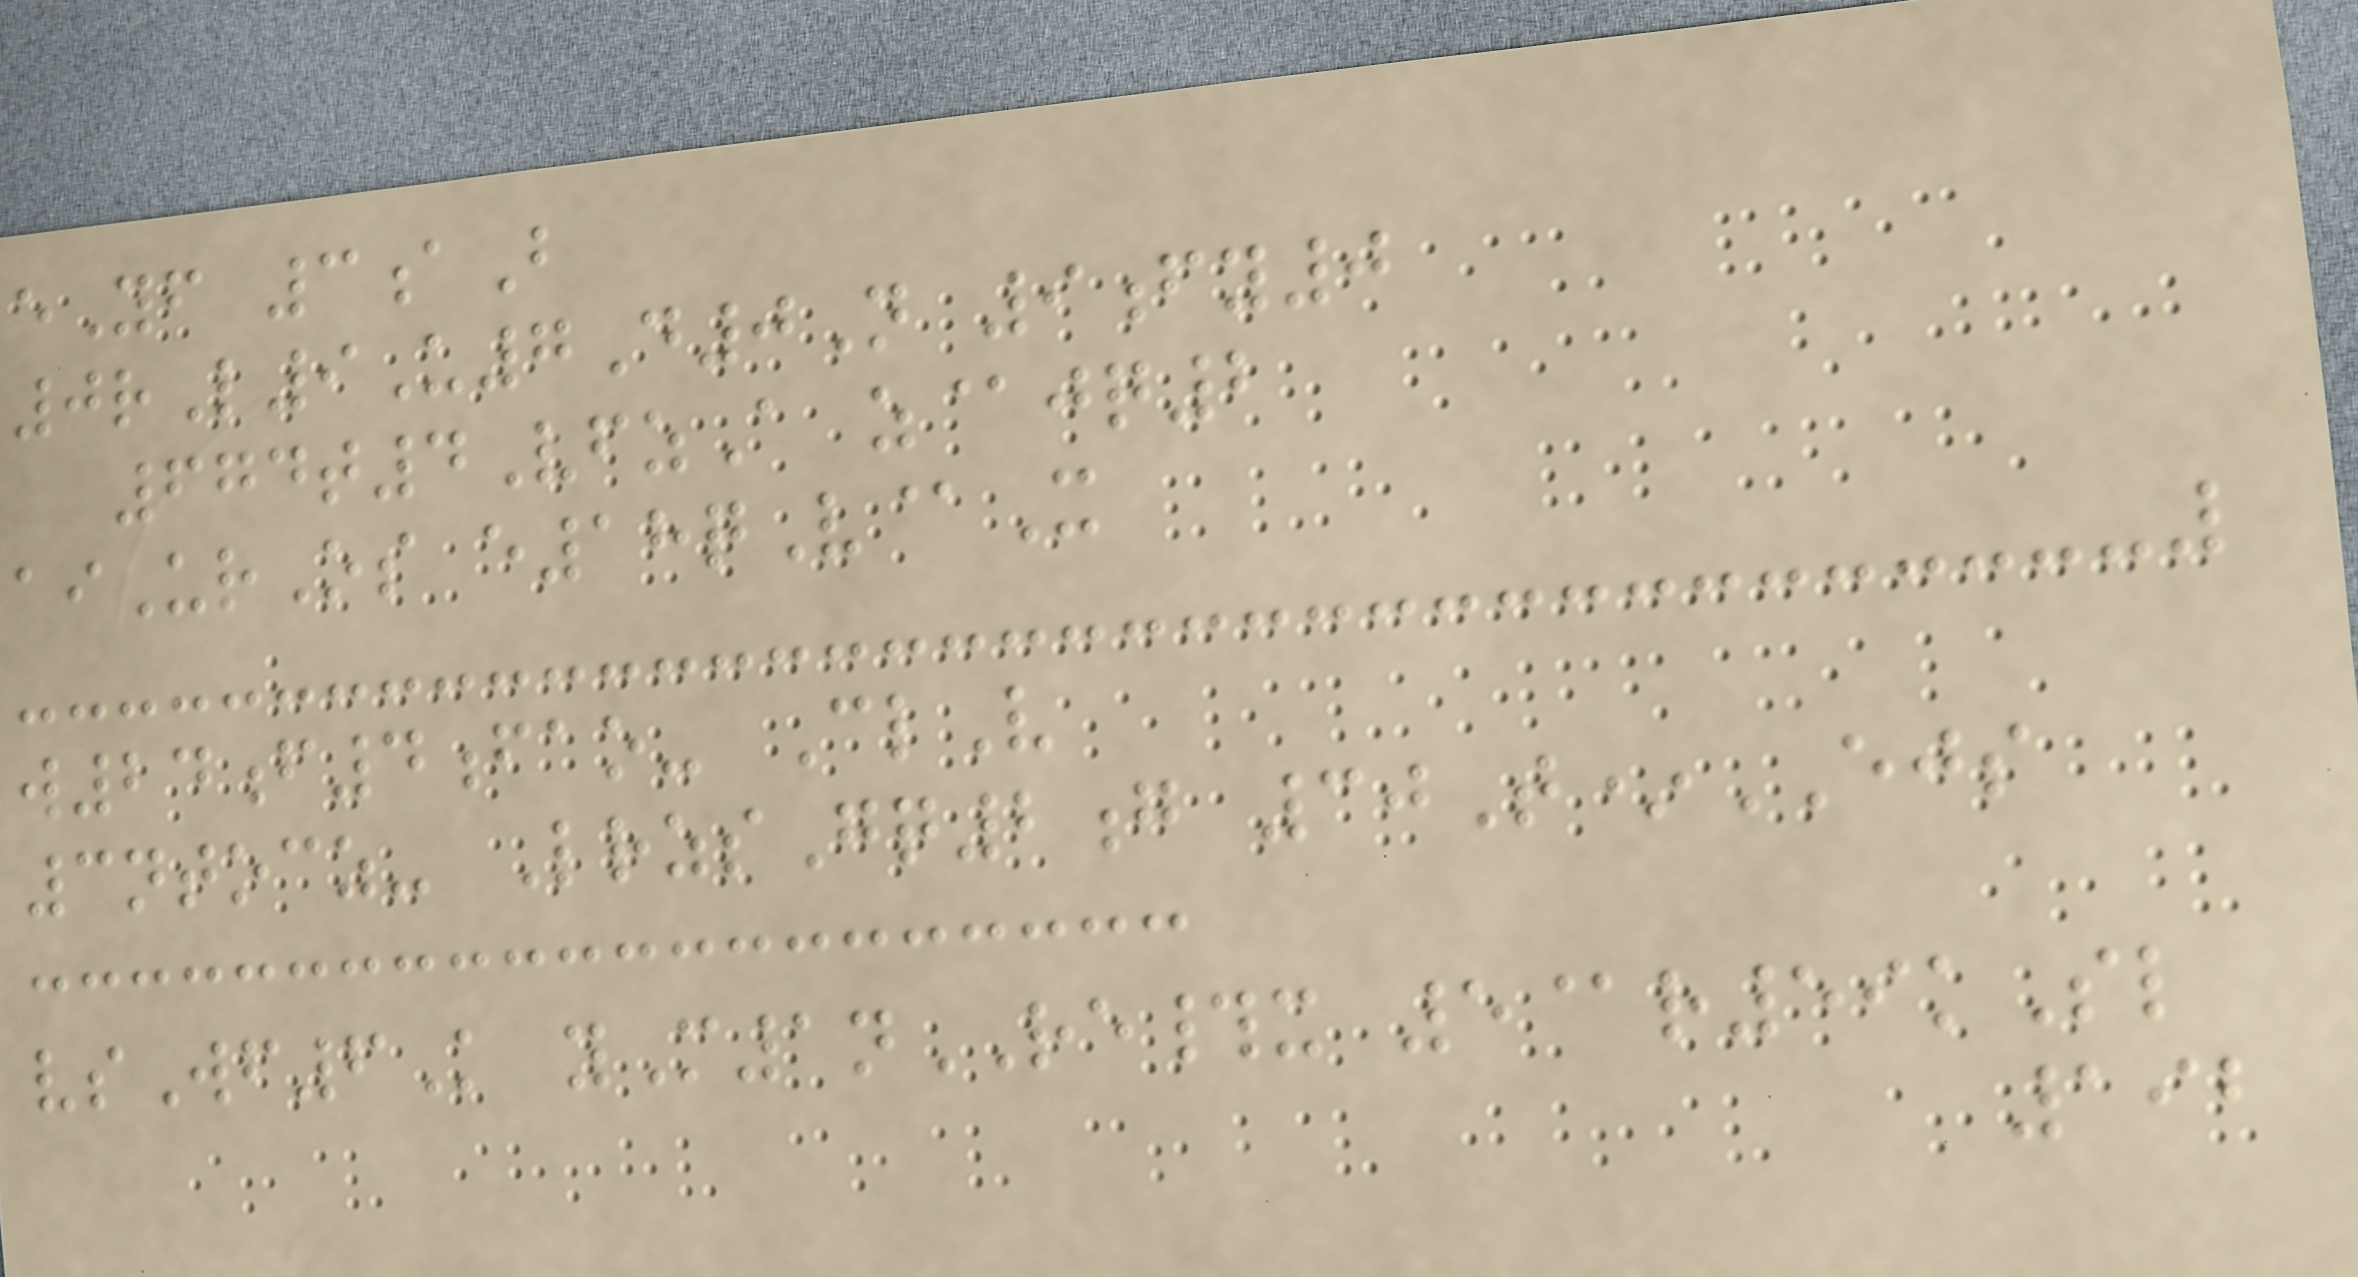eYf 3aB
0rL9U7D0N 9fy0
674t4VfzA z@jq2
aiUrOs e18qV@X
w24f4fao- ClV
3ntocz- LrzsGq2g 30T*EJS
vsWf6K yM1nRE#x 5@r59kSl
192
